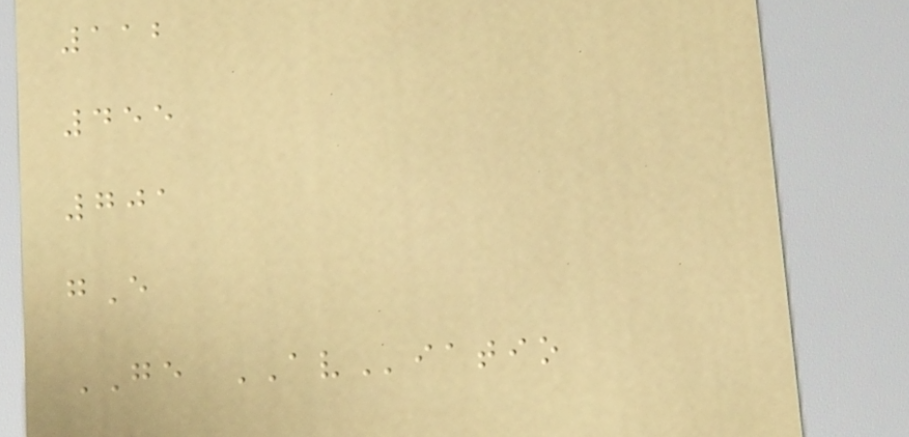112
455
701
gE
GE AViatio
